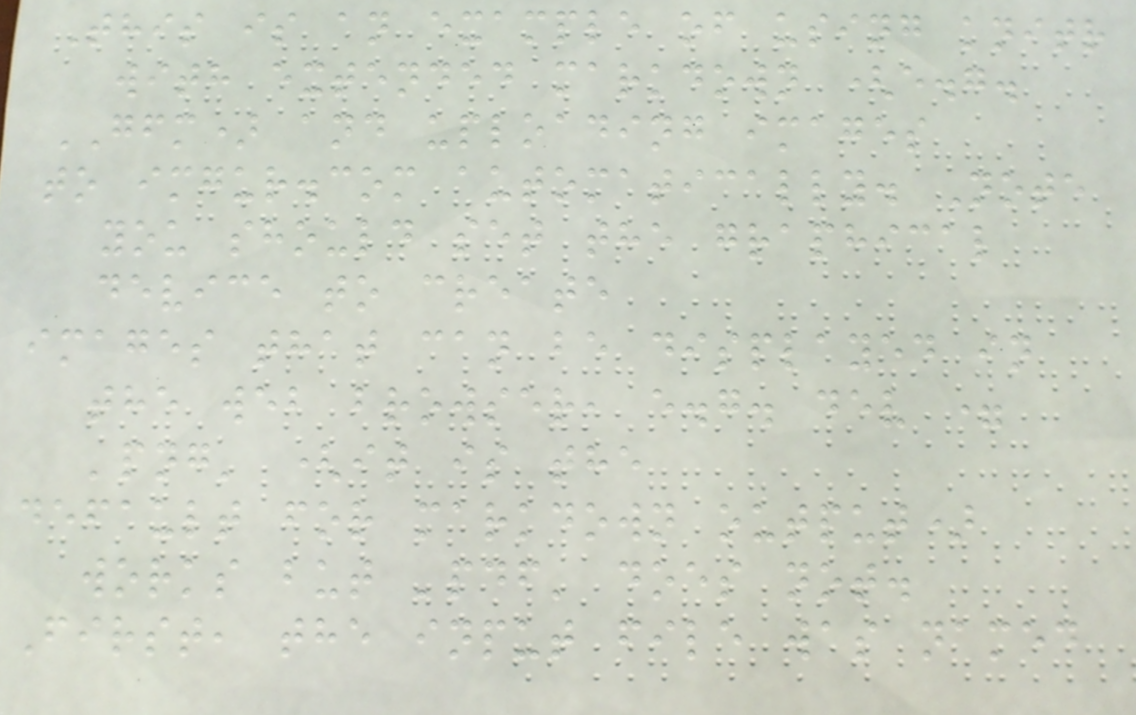This is an example of using knitr
with extended markdown (e.g.
GFM) and uploading images
to imgur.com automatically. Note
you should set the graphical
device to create
images that can be displayed in
the web browser, e.g. dev =
'png' (it is the
default for markdown output)
works but 'pdf' does not.
First, the input file was named
